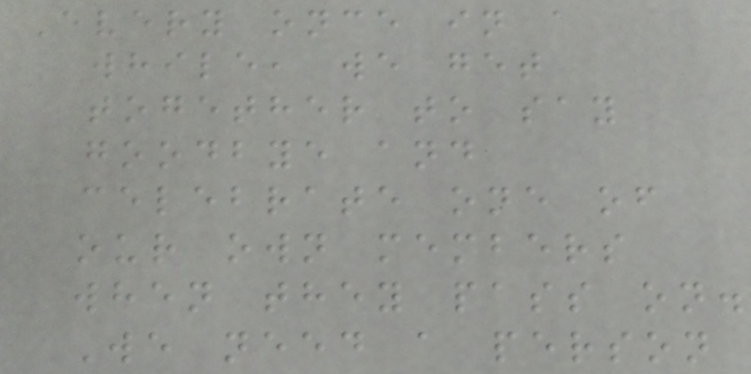Every once in a
while, we get
together to say
goodbye and
celebrate one of
our own members
when they pass on.
We need a person
